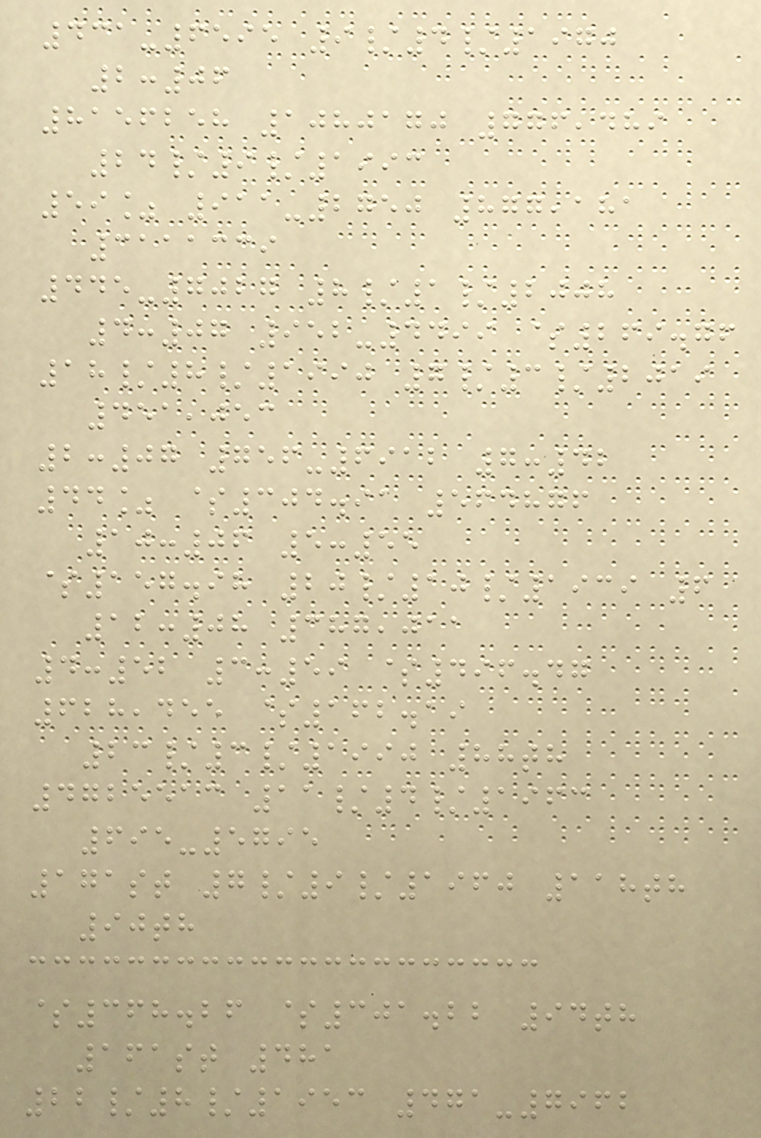431-6595 9/4/1970
2:06
8156258 1080170 776,489
24/9/1993
59% 911-2750 877,181
3111339
445-7027 8/1/2008
4:07 952-4499 $269.76
18/8/1990 7/3/2019
451,053
2:07 756-6912 7:42
44% $304.91 564876
10:06 5:55
$157.98 20/10/1939 6
12:08 387,011
4:52 3:59 $496.47
628,455 $162.19
23/3/1990 88th
4725513 11/4/1963
695-5795
171st 7/9/1960 118th
90th
$368.26 $301.22 94th
161st 481
22/8/1953 471-7962
